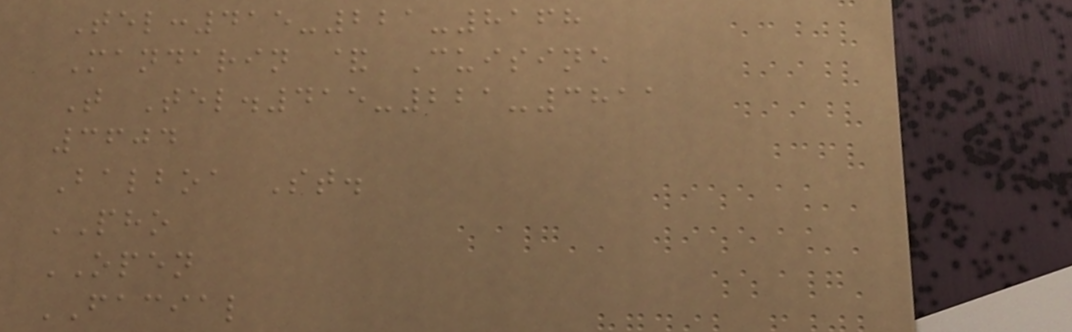Tel:415-221-8168
Mandarin & Cuisine
T Tel.415-221-3811
3604
Balboa St.
PHO
OPEN
FACIAL
